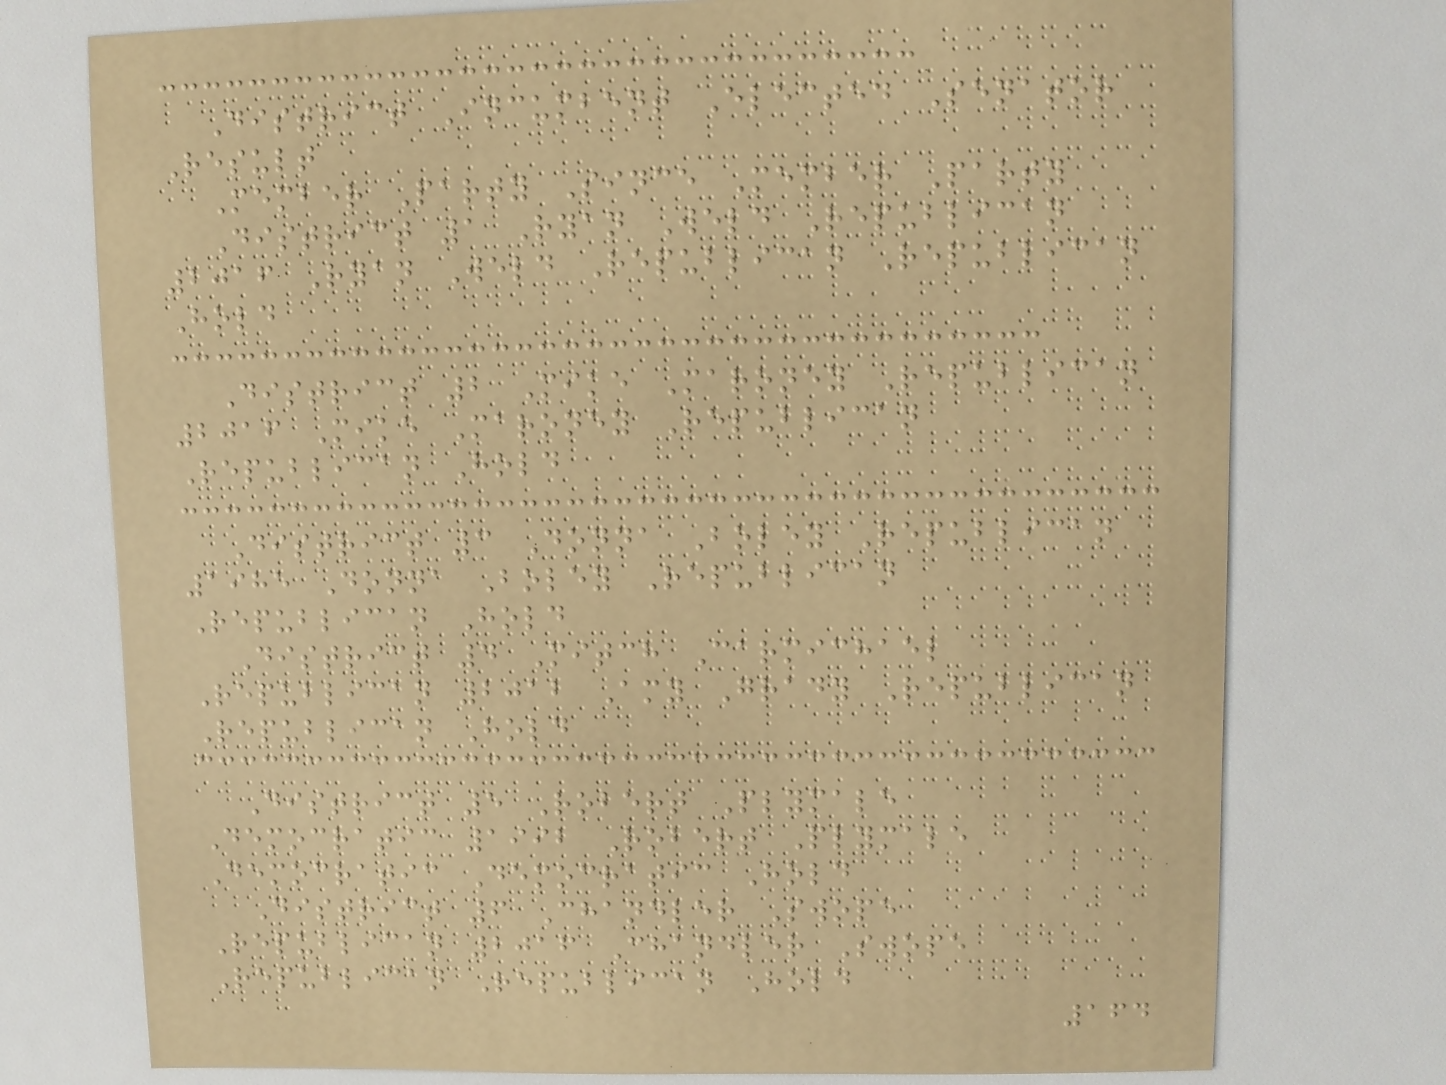District Incumbent Elected Senator
Result
Member Party Since Member Party
District 1 Ryan Weld Republican
2016 Ryan Weld Republican Republican
Hold
District 2 Mike Maroney Republican
2016 Mike Maroney Republican
Republican Hold
District 3 Donna Boley Republican
1985 Donna Boley Republican
Republican Hold
District 4 Mitch Carmichael
Republican 2012 Amy Grady Republican
Republican Hold
District 5 Robert Plymale
Democratic 1992 Robert Plymale
Democratic Democratic Hold
District 6 Chandler Swope
Republican 2016 Chandler Swope
Republican Republican Hold
164
